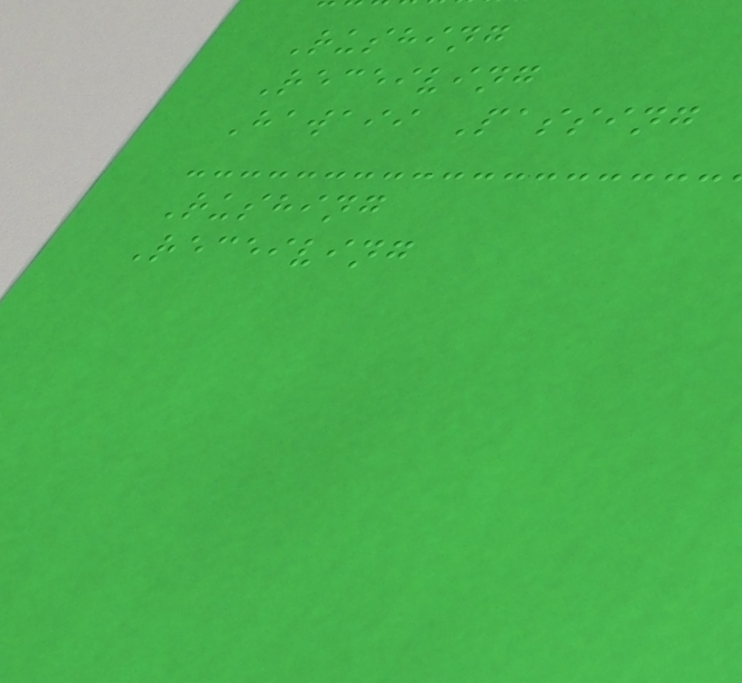Rushing
Receiving
Hawaii Passing
Rushing
Receiving
